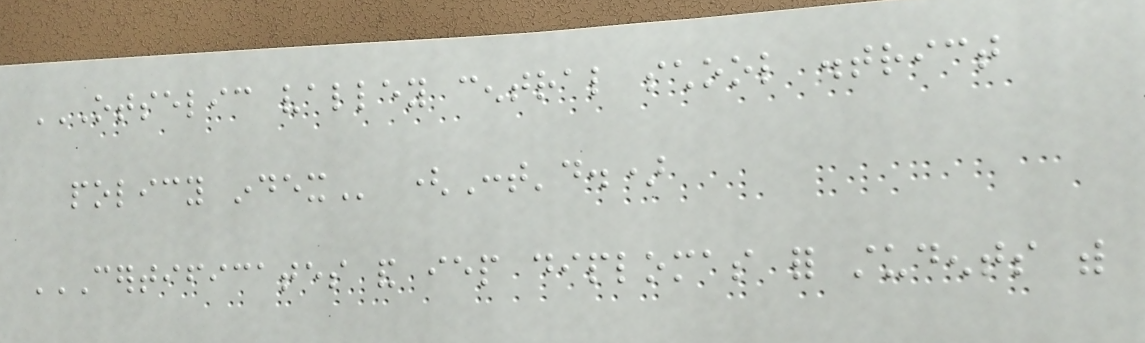OTSELIC VALLEY CENTRAL SCHOOL DISTRICT
POLICY INDEX (Cont'd.)
CERTIFICATES AND IEP DIPLOMAS FOR STUDENTS WITH
